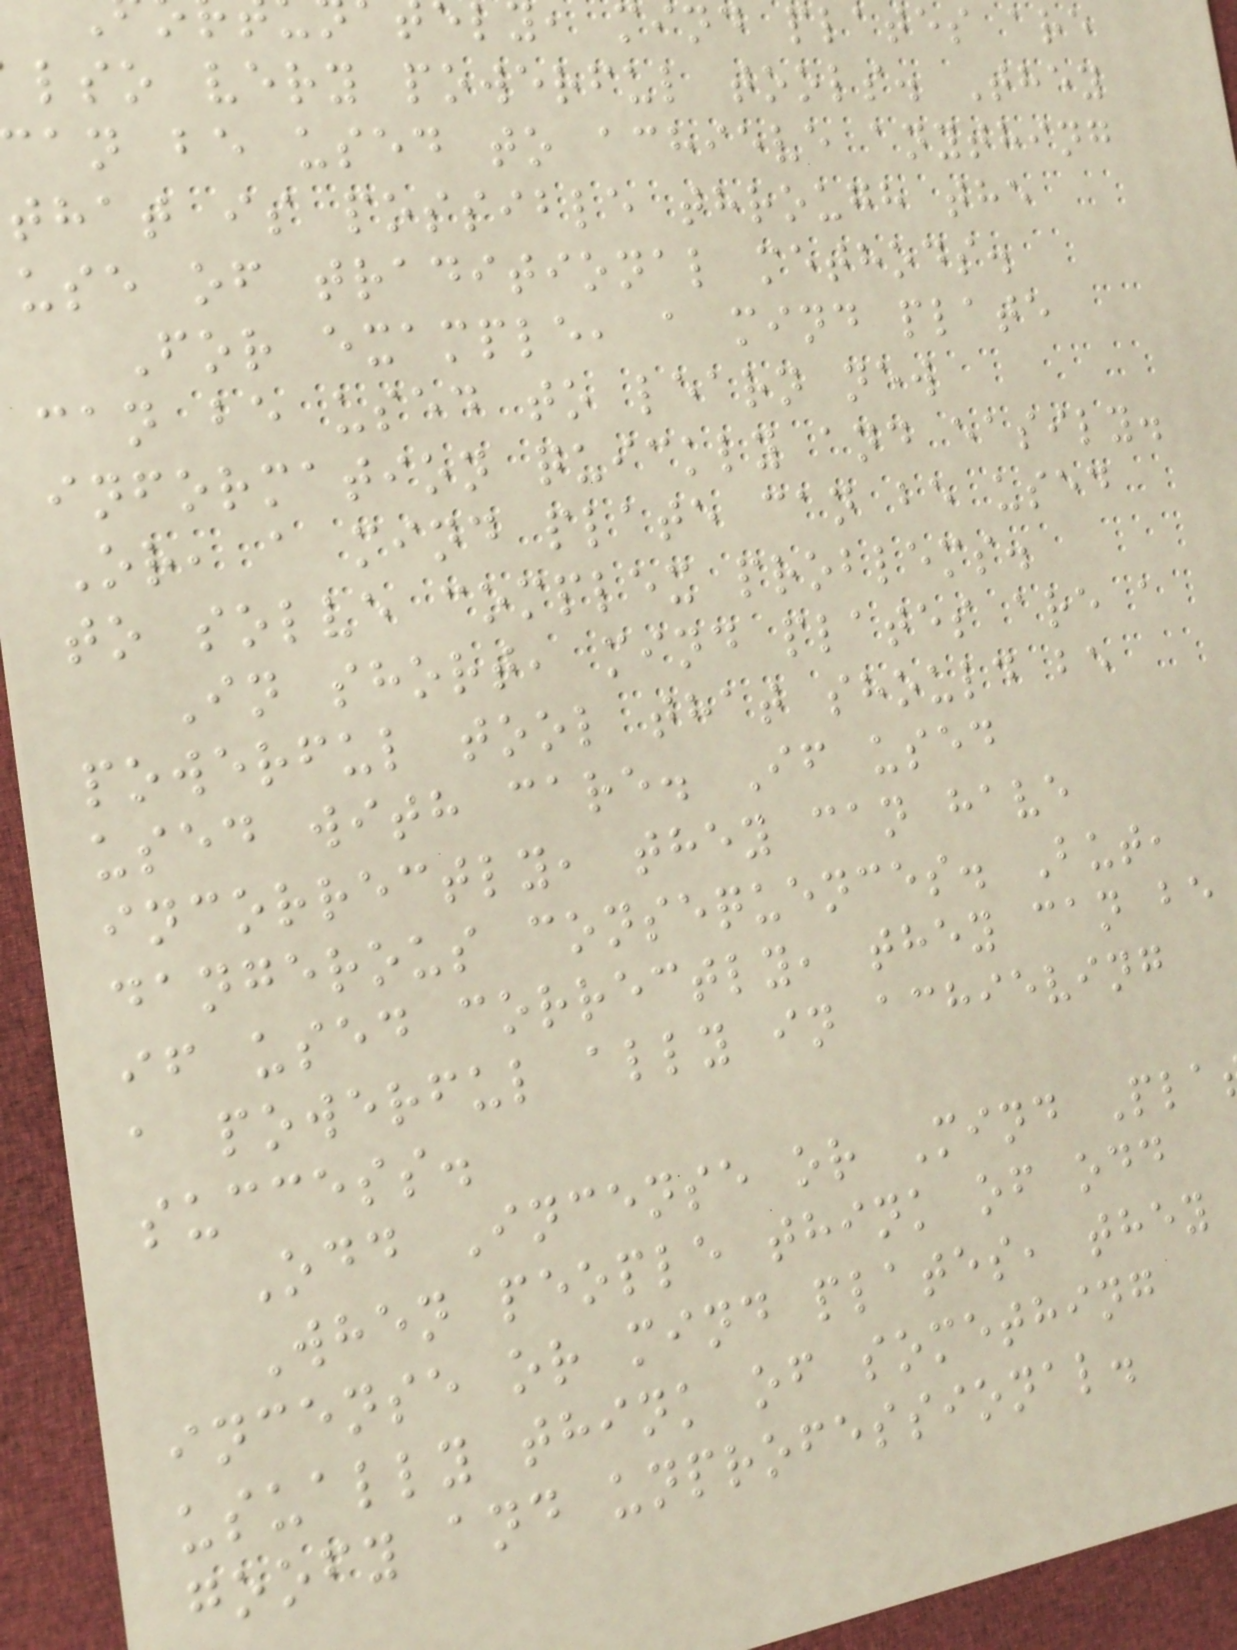y, mind plates are
lso very powerful tools. They
an be used to achieve anything
that is possible through the
use of traditional methods.
For example, a mind plate
can be used to learn new
information quickly and easily.
Or, a mind plate can be used
to solve complex problems.
In short, mind plates are a
powerful tool that should be
used with care. If used
incorrectly, they can have
dangerous consequences. But,
if used correctly, they can be
a powerful ally in achieving
success.
Odd Incense or Mind Pla
When people think of odd
incense or mind plates, they
usually think of something
goofy and unprofessional.
